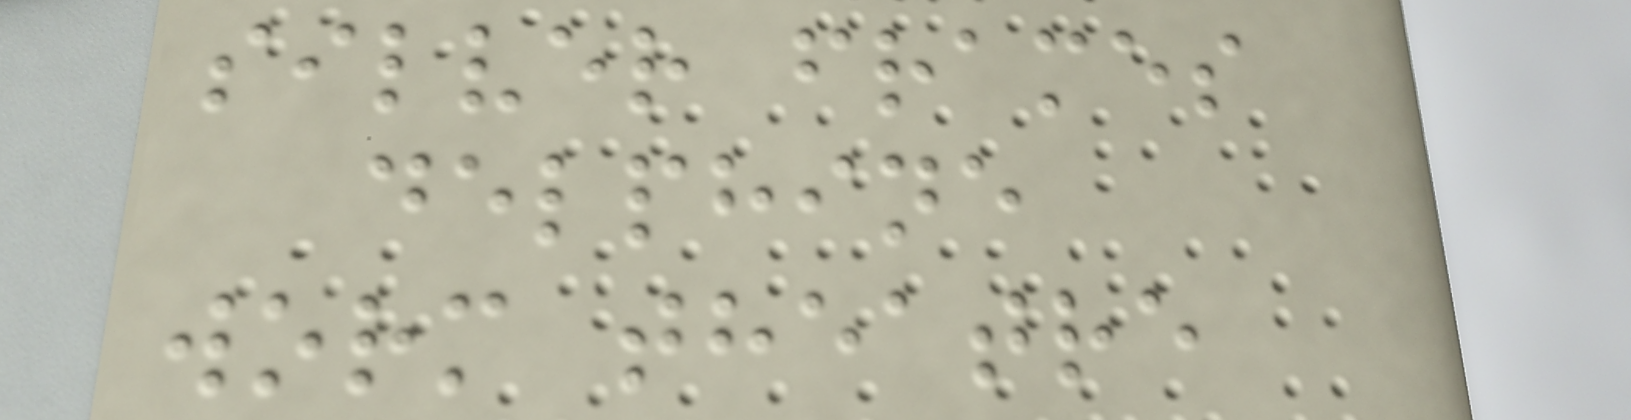silver frames
delphine
worm theatre
